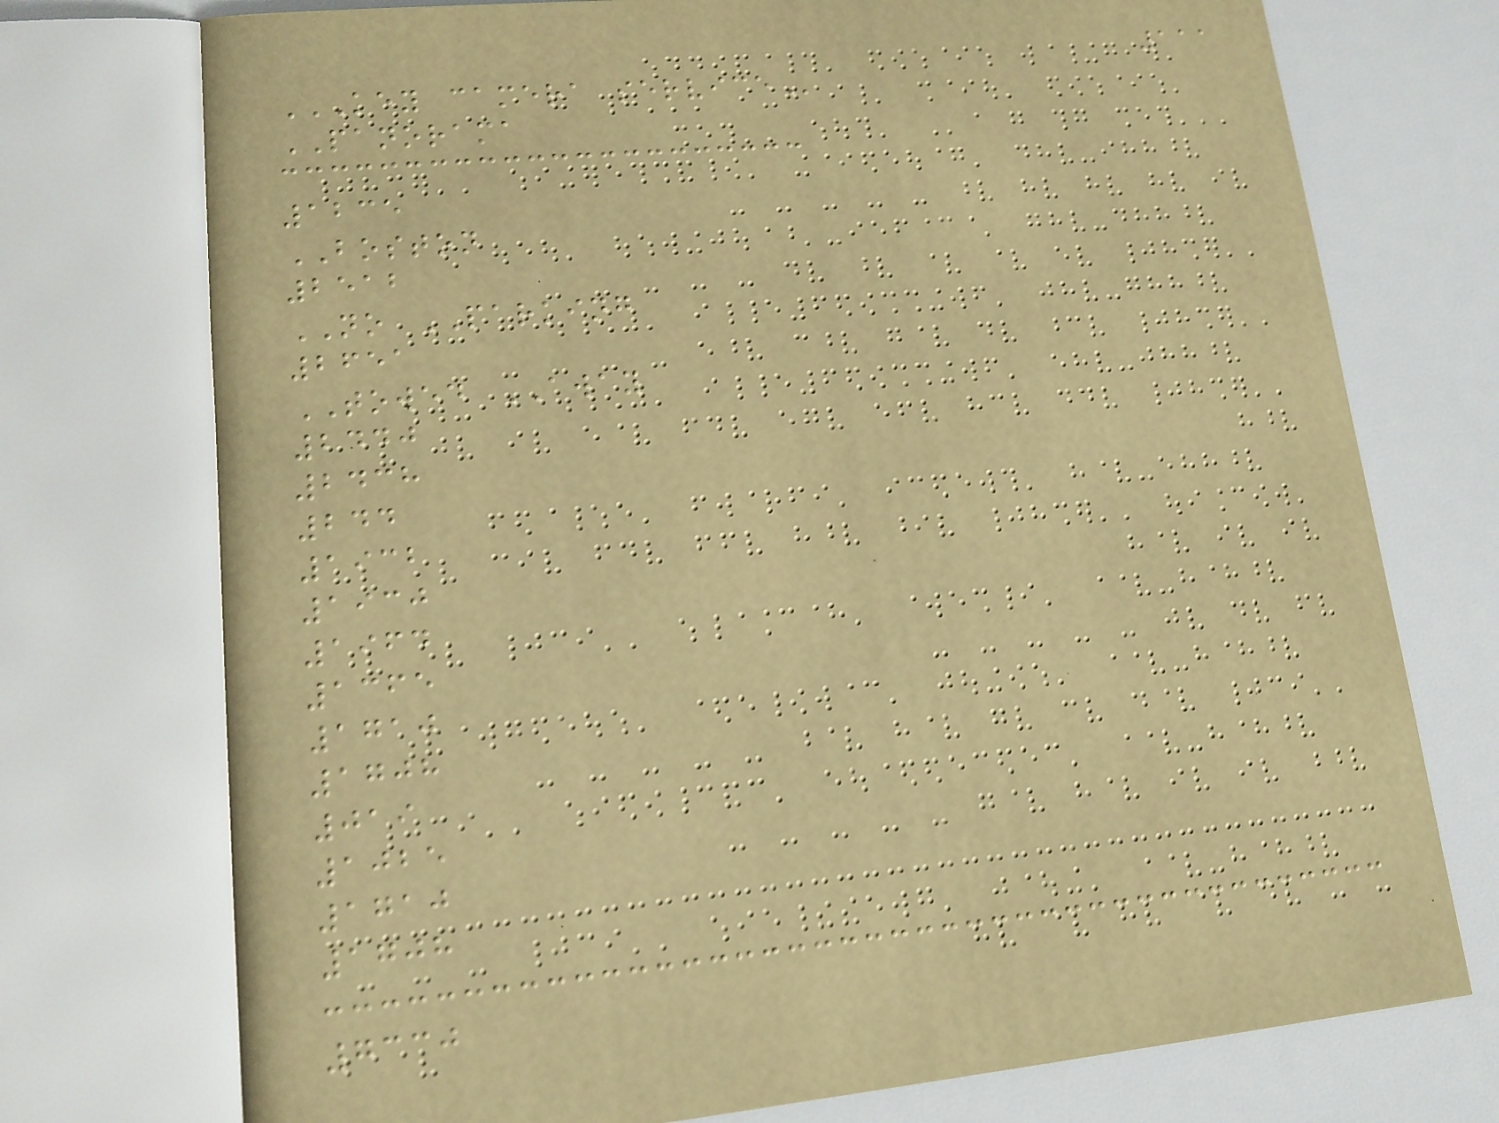111
KEY CAMERA SERVICE
PANORAMA
1235
BOSTON
2512
NO PARKING
2651
TOWED AWAY
2440
2438
244
1932
1930
1964
1365
1710
1708
019
1025
1710
1708
7330
